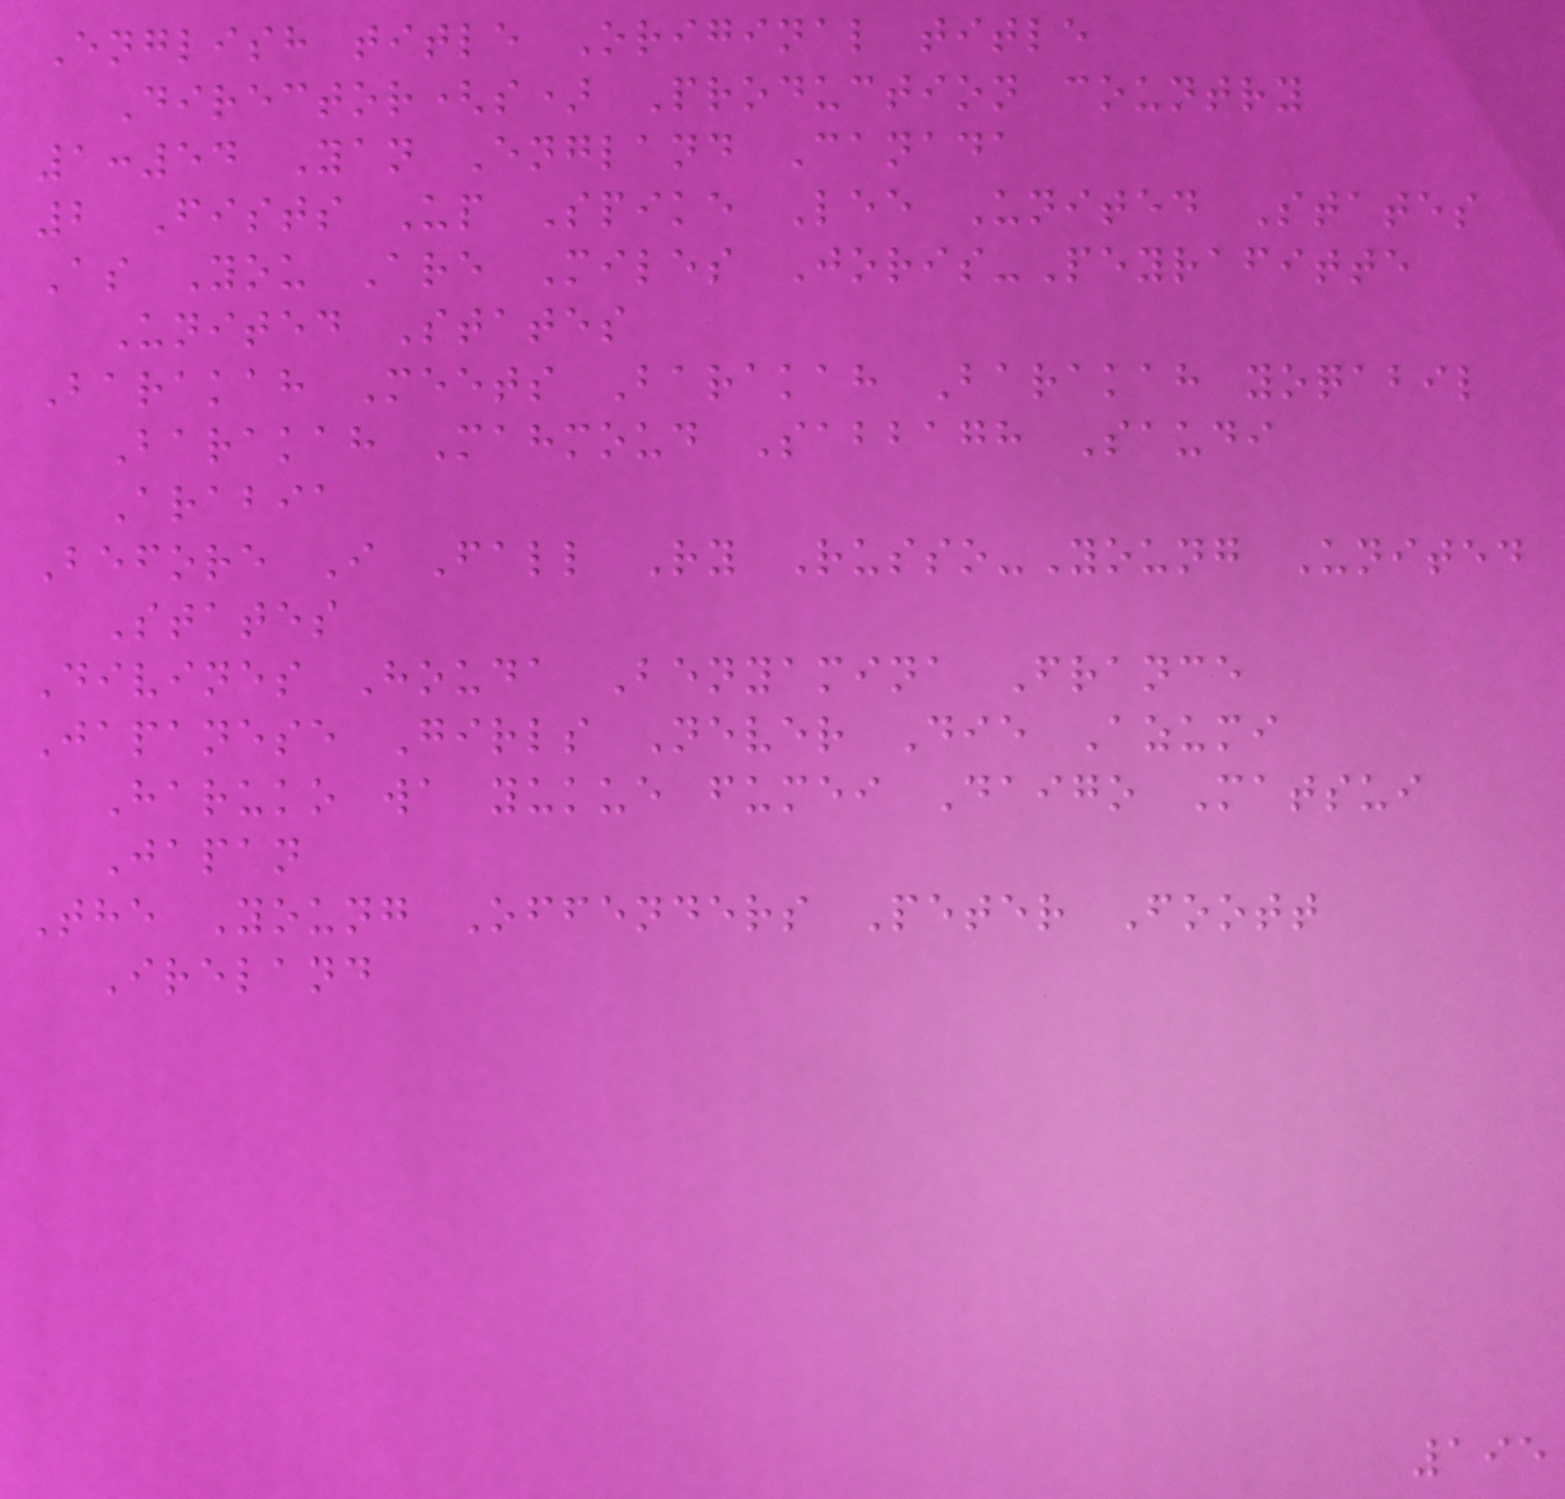English title Original title
Director(s) Production country
1:54 Yan England Canada
2 Fists Up Spike Lee United States
As You Are Miles Joris-Peyrafitte
United States
Barakah Meets Barakah Barakah yoqabil
Barakah Mahmoud Sabbagh Saudi
Arabia
Before I Fall Ry Russo-Young United
States
Divines Houda Benyamina France
Japanese Girls Never Die Azumi
Haruko wa yukue fumei Daigo Matsui
Japan
The Young Offenders Peter Foott
Ireland
195
